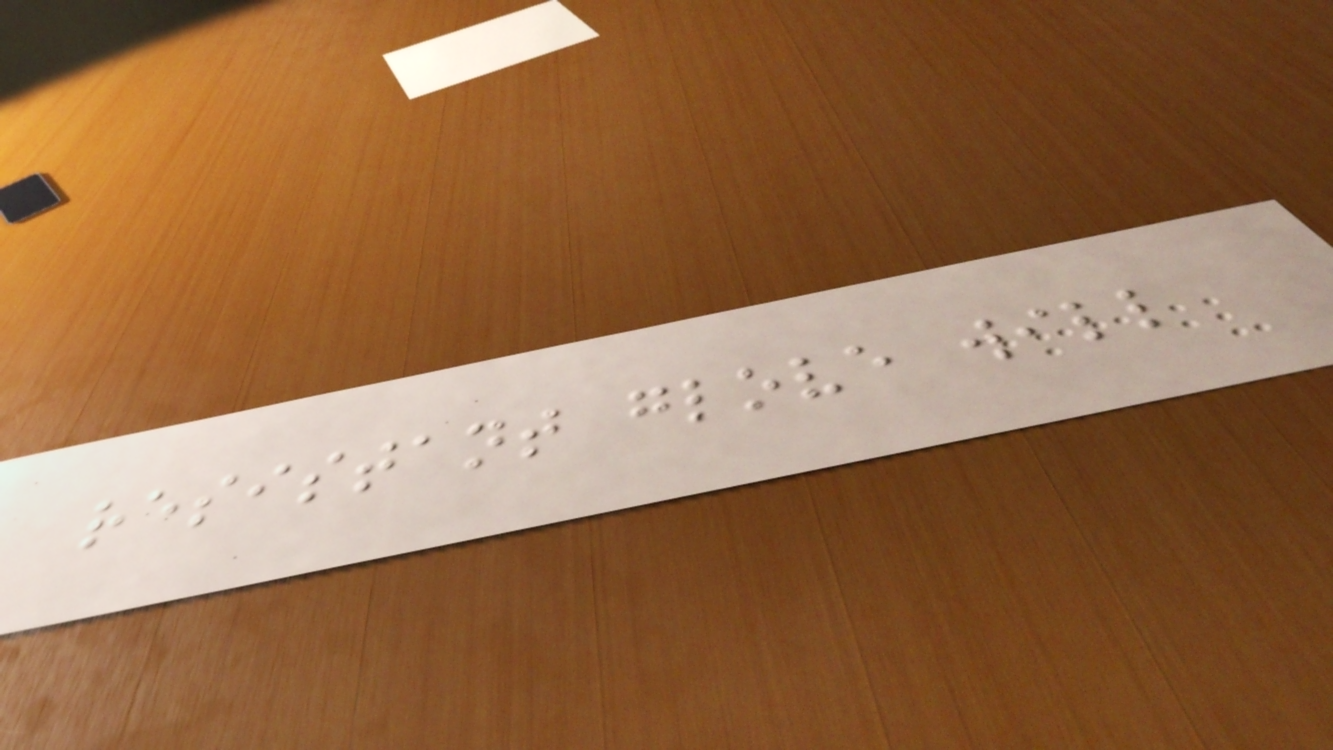resistant glove will
